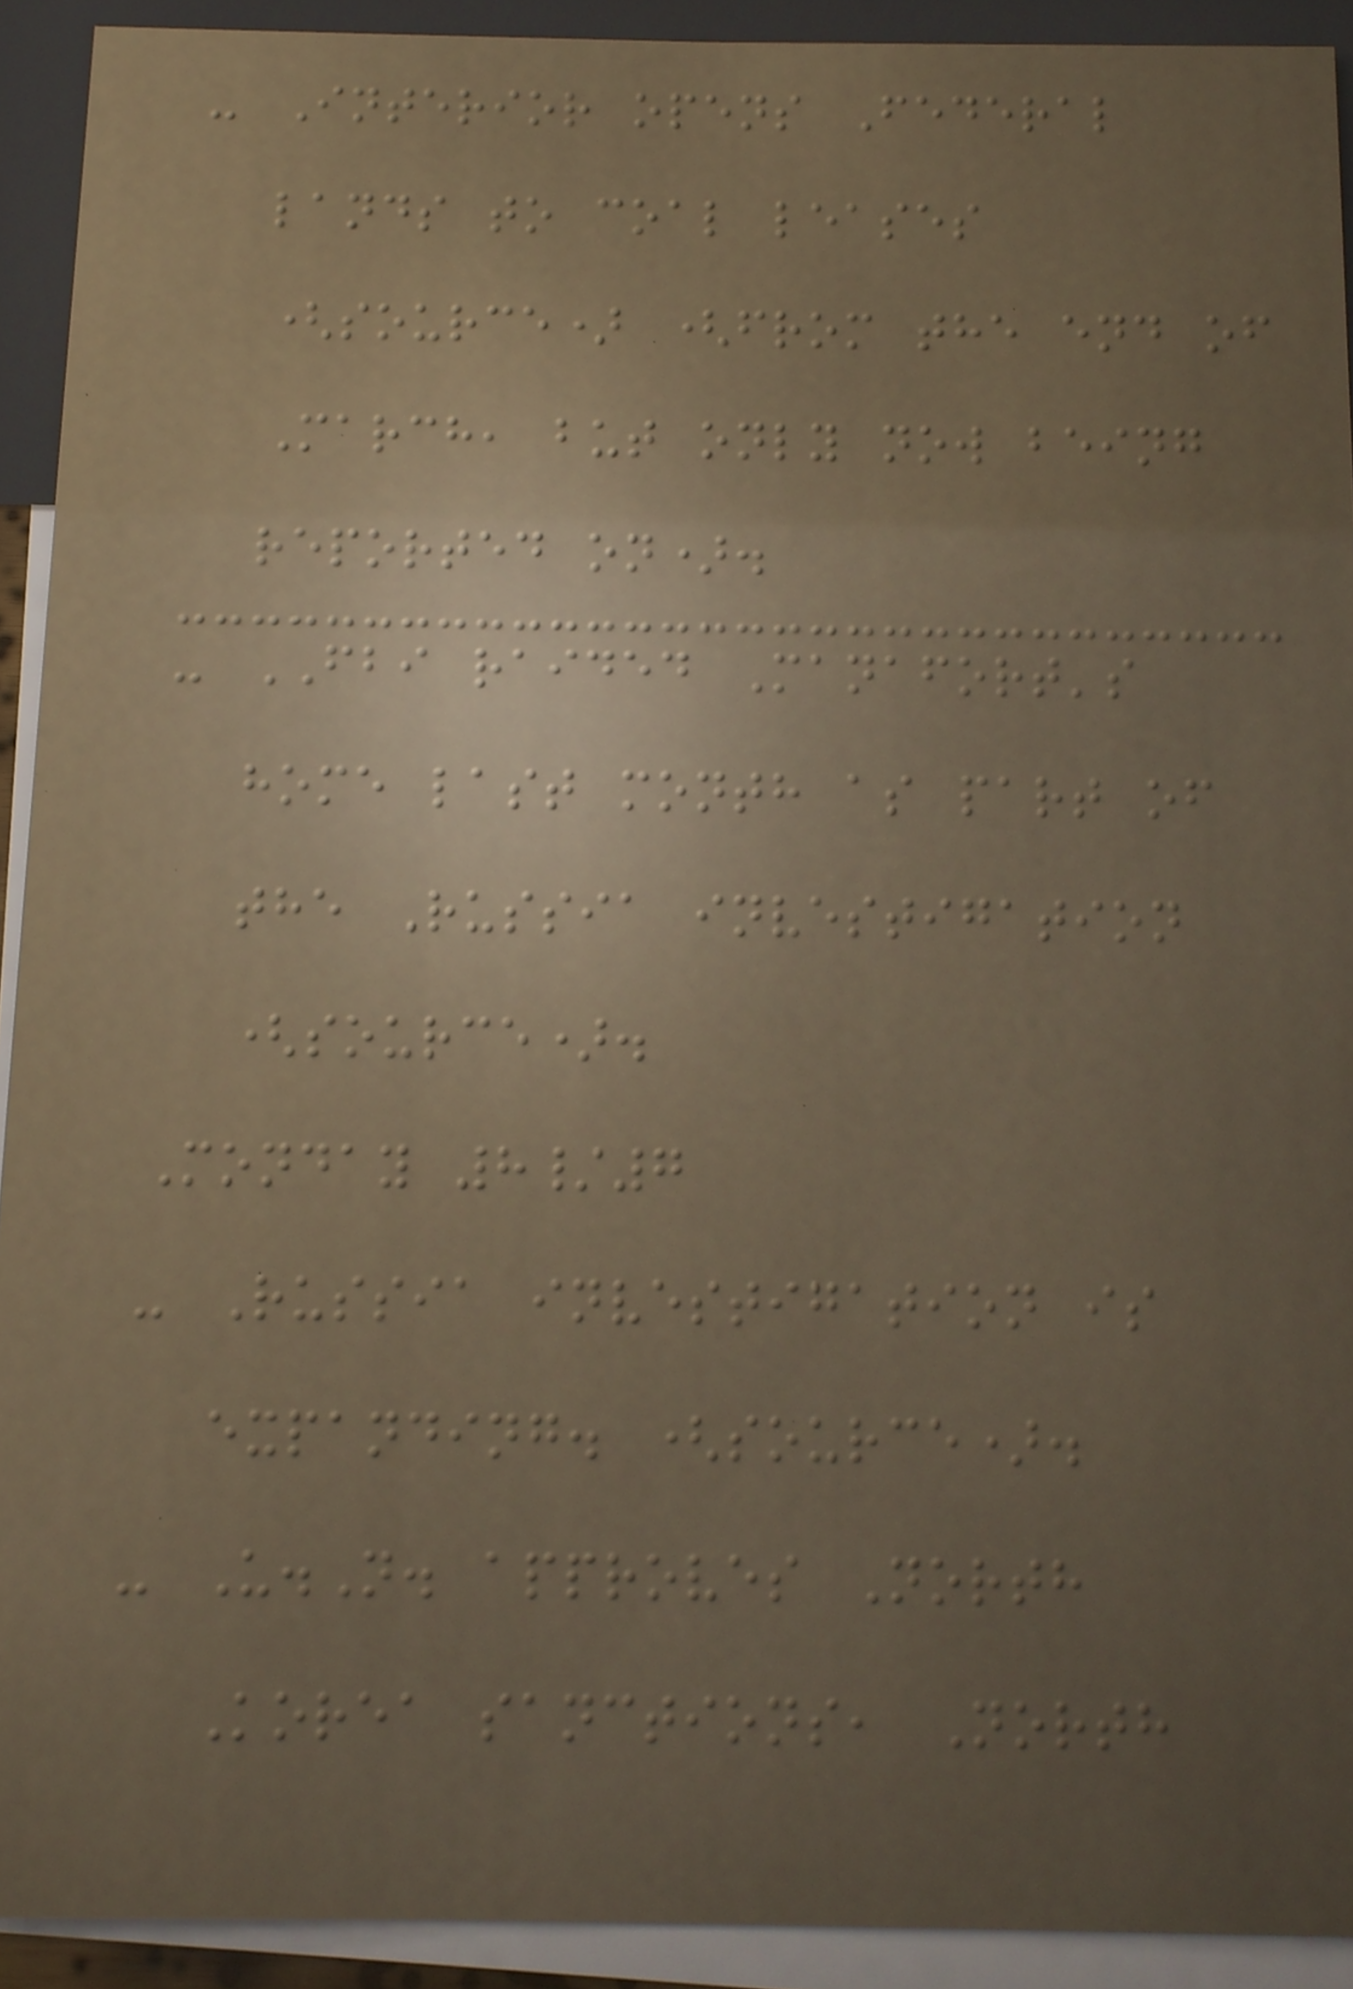- Interior opens Federal
lands to coal leases
(source) (from the end of
March, but only now being
reported on).
- FBI raided Manafort's
home last month as part of
the Russia investigation
(source).
Monday 8/7
- Russia investigation is
expanding. (source).
- U.N. approves North
Korea sanctions, North
